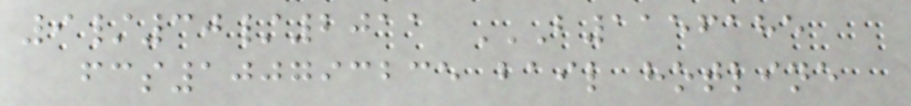9/30/2011 B1156185
FCS100793235 BAIL HOTLINE
